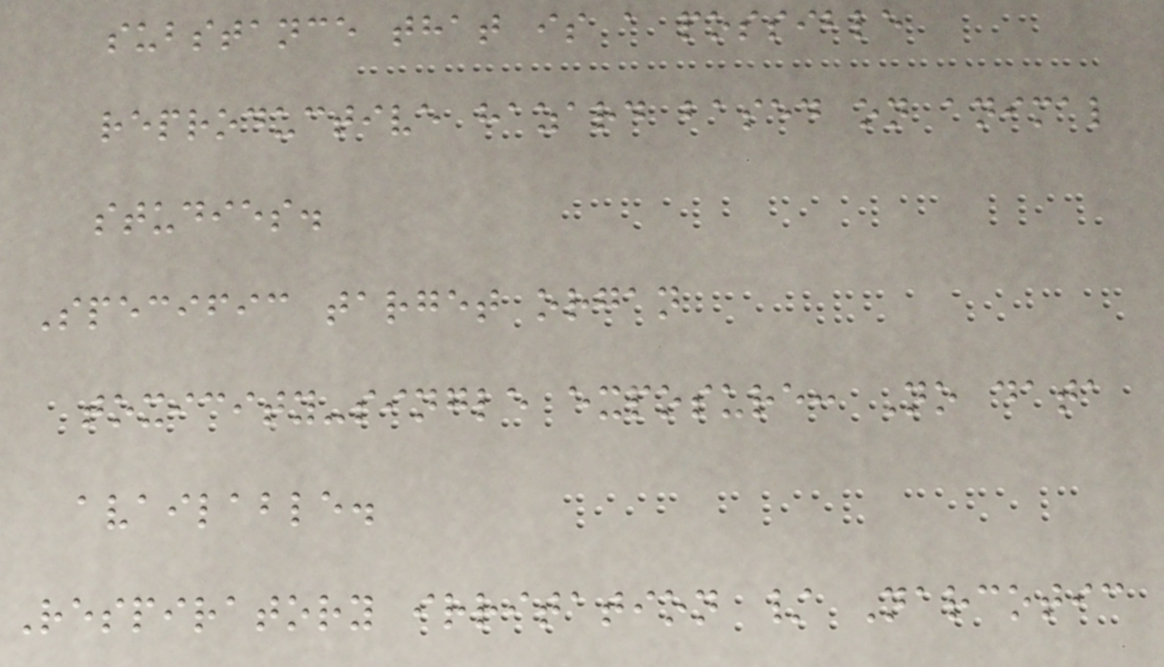substance that is a possible
reproductive hazard based on animal
studies.
Specific target organ
toxicity-single exposure: No data
available.
Respiratory irritation / Narcotic
